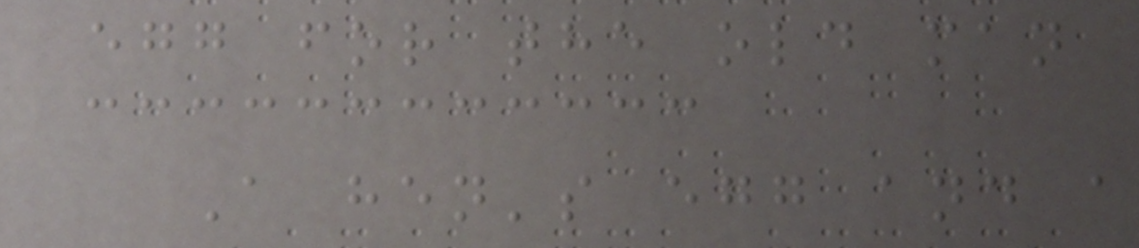egg for the old man
A hen's egg and a
